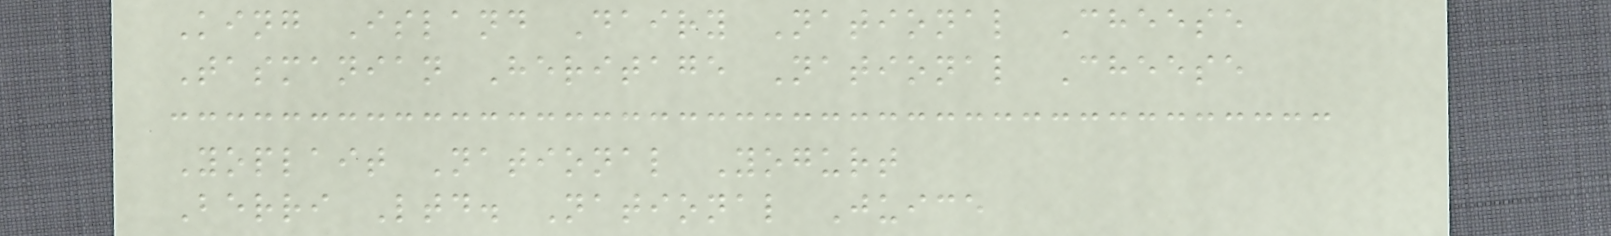King Island Dairy National Cheese
Tasmanian Heritage National Cheese
Yoplait National Yogurt
Berri Ltd. National Juice
